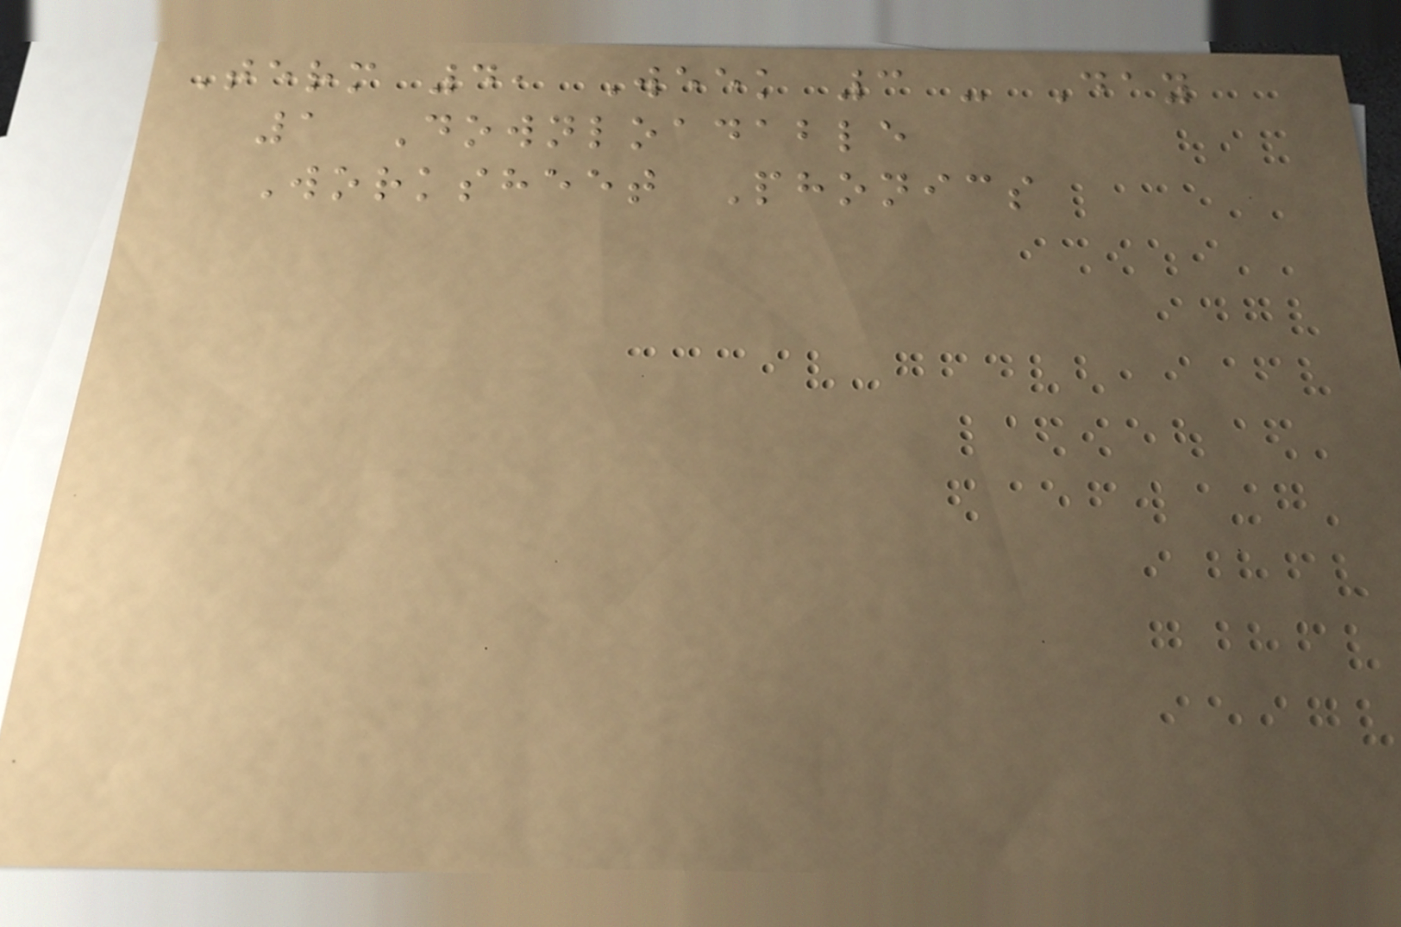Term 4, Week 3 - Day
1 Downloadable
Worksheet Phonics
